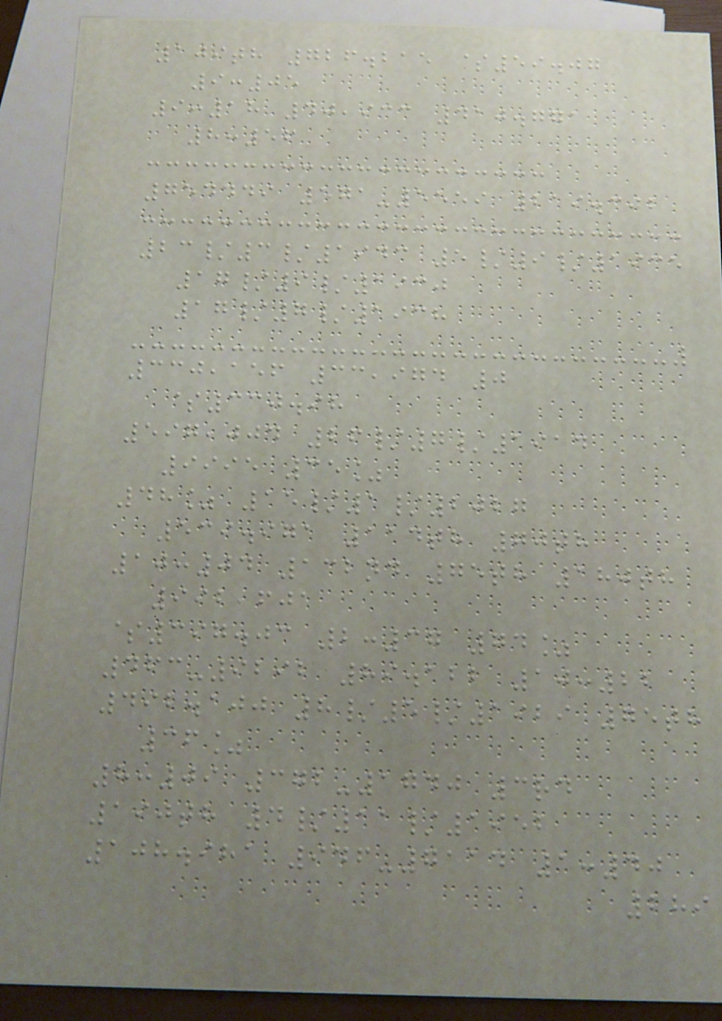109th 726.215 $59.07
9:05
9:18 40,933 410.771
8:56
754449 571-5559 219.302
23/3/1943 5/9/1935
17/9/1930
17/7/1938
330,156 33,974 0
$330.98
597,004 26/7/1914
9995 35%
48% 15/1/2027
539.971 114th 70th
10:04 132nd 75th 180th
992,601
$397.03 2:37 74%
463-9292 89.122 10:22
492.100 8/5/1929 75th
36%
8:09 372-1740 3rd
190th 4/11/1952
108.981 946-7114 1:40
289
